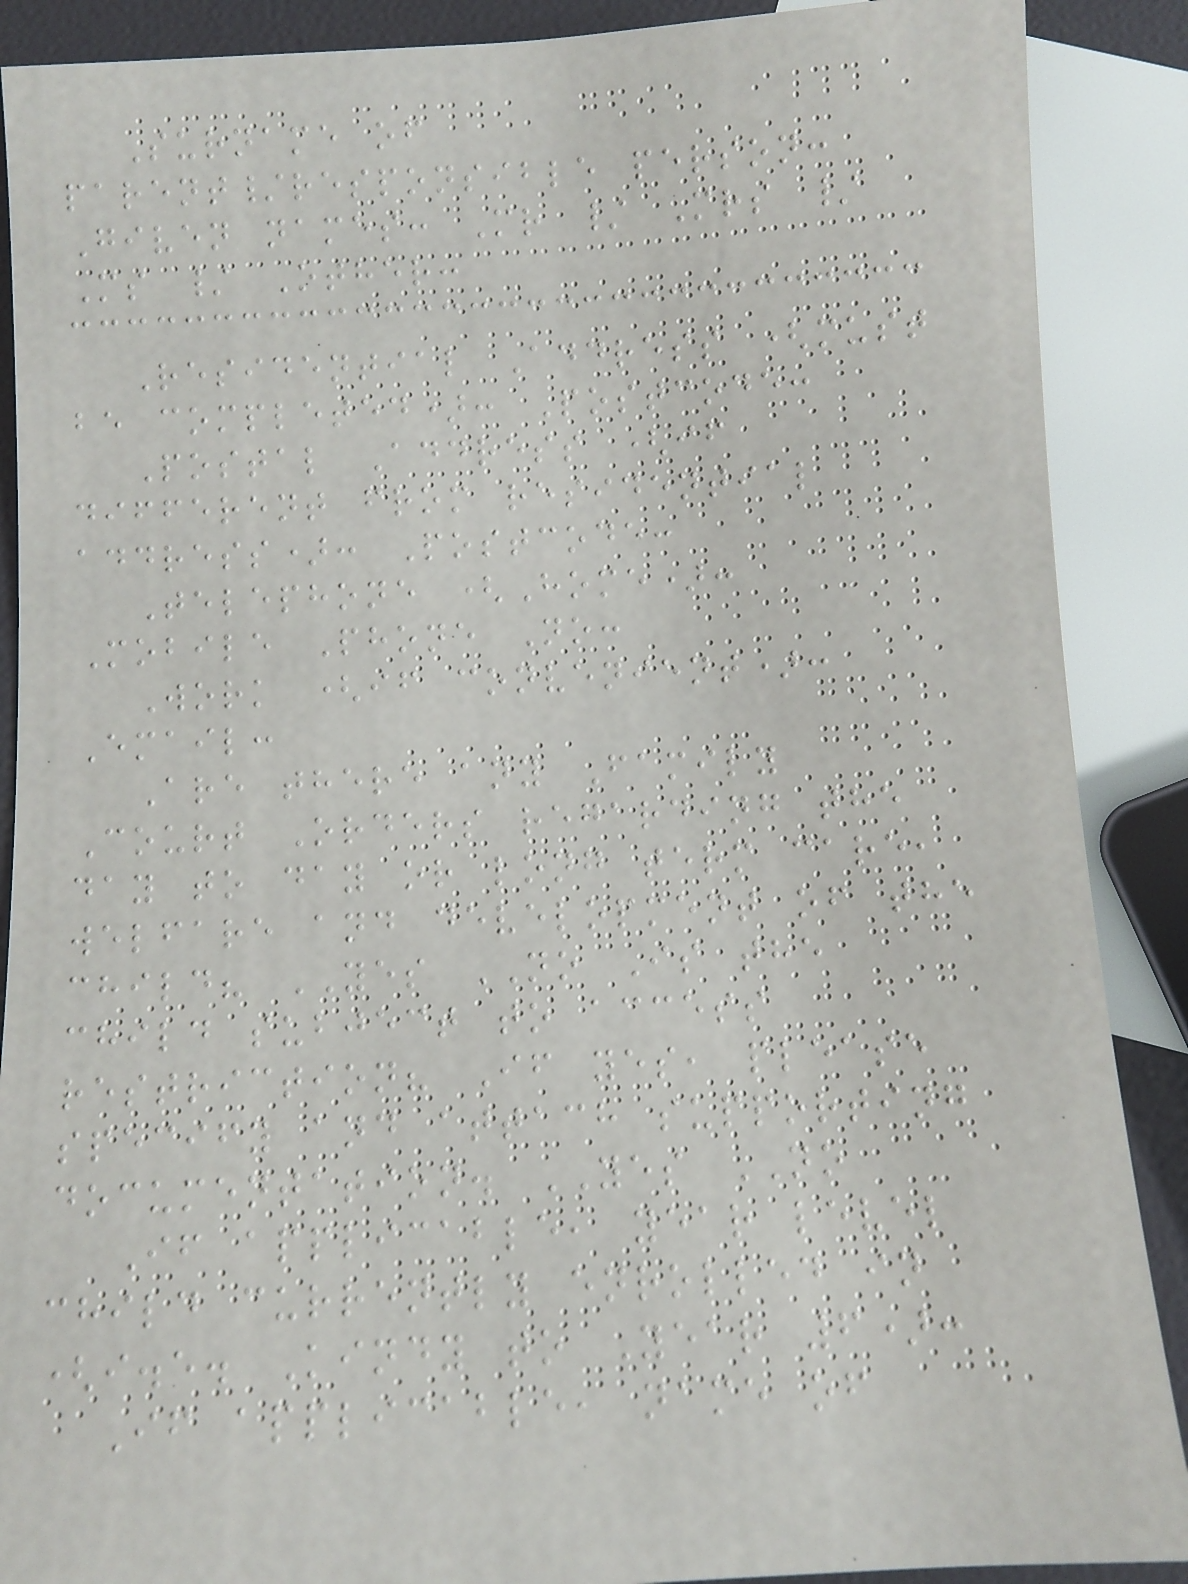Surname of
parent/responsible person:
Given names: Mr / Mrs /
Ms / Other:
Residential Address (must
be completed): Postcode:
Postal Address (if
different from residential
address): Postcode:
Telephone (Home):
Mobile Phone No:
Work (if convenient):
Email:
Are there any Family
Court Orders regarding the
day to day or long term care,
welfare and development of the
child? YES NO Is the
child subject to access
restriction? If yes, please
specify and attach supporting
documentation. YES NO
If applicable, year level
child currently enrolled in
(i.e. Kindy to Year 6):
If applicable, name of
